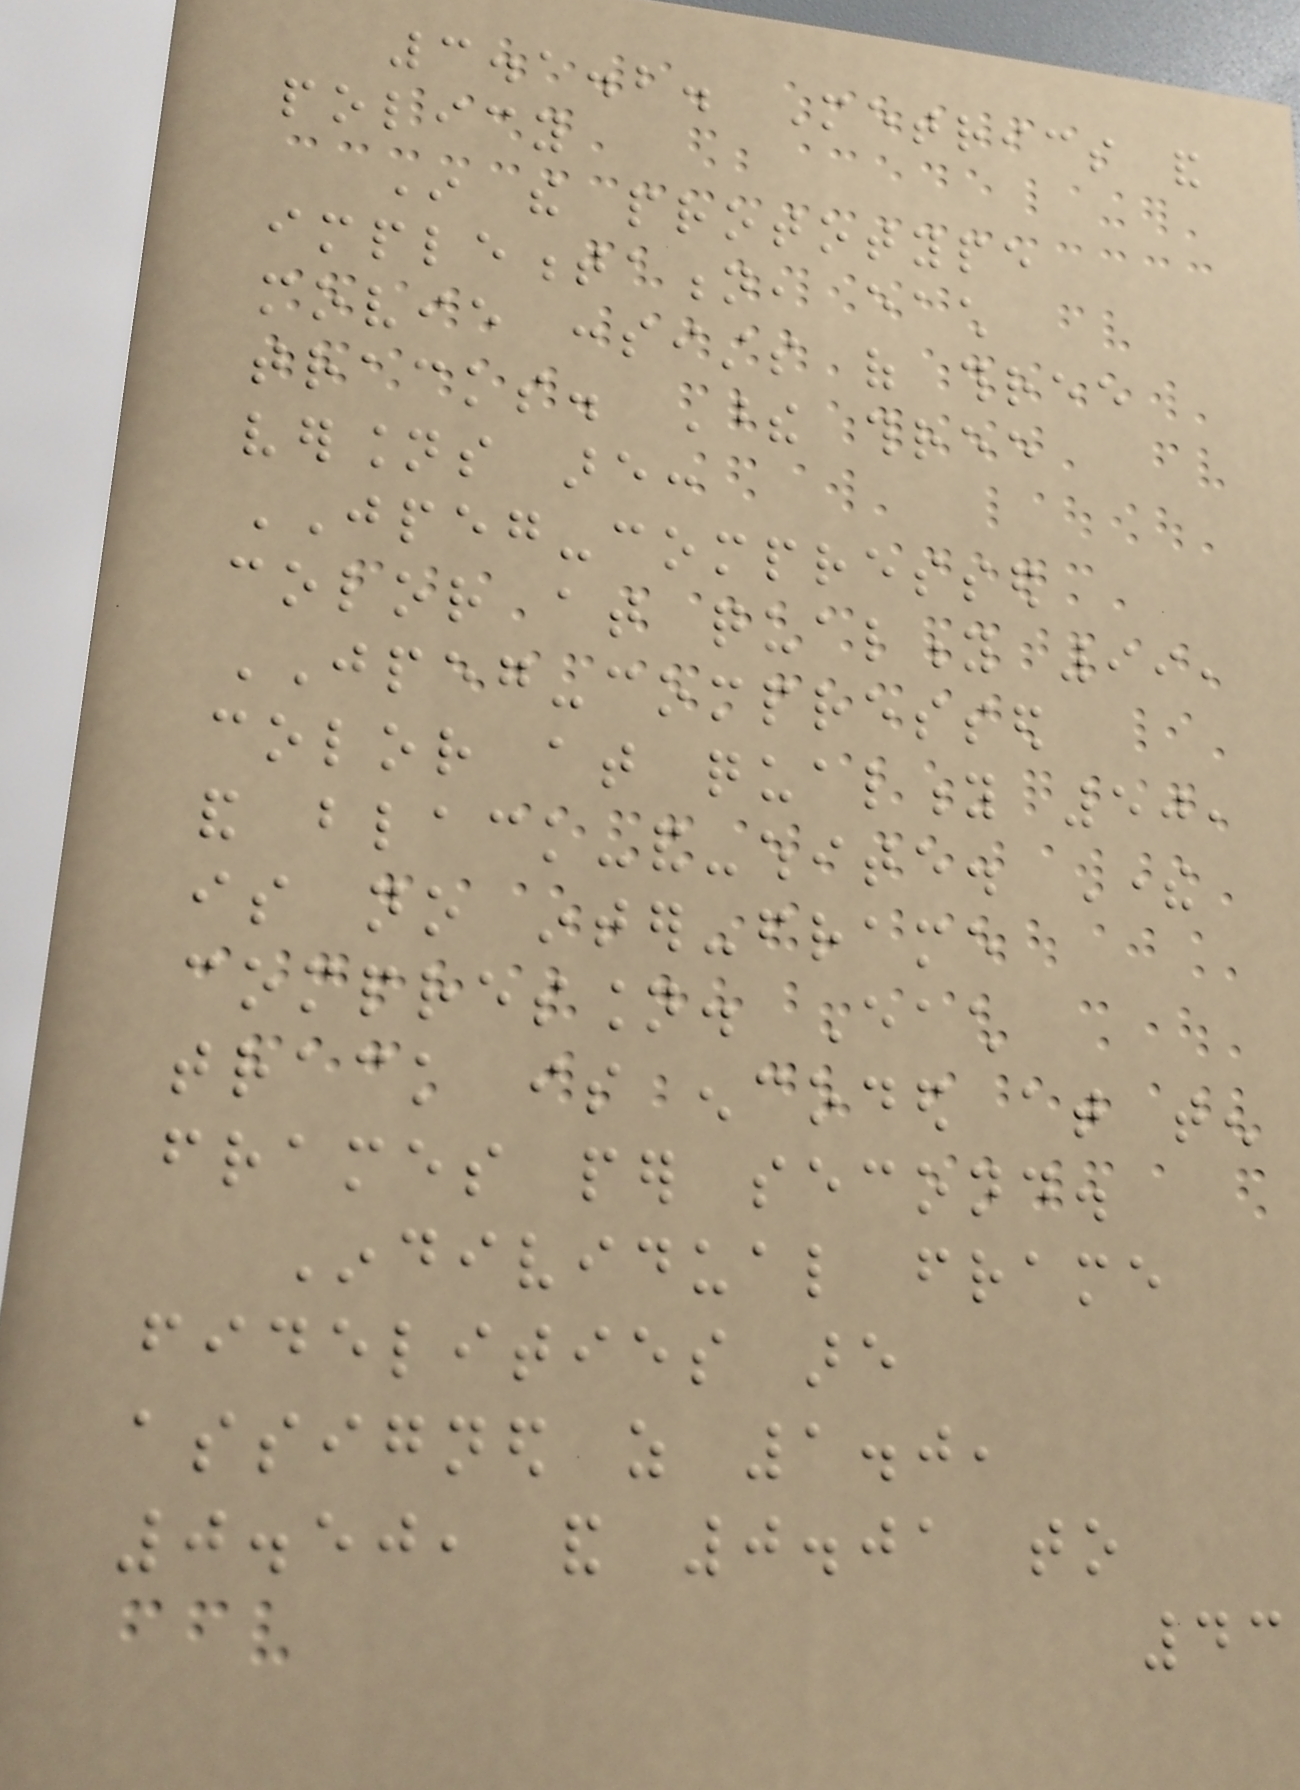3.1.2. Metrics and
policy
In the prototype
implementation, each
movie consists of three
tracks. These three
versions are:
JPEG-compressed
color at quality 99,
JPEG-compressed
color at quality 50,
and black-and-white. There
is no inter-frame
compression. Each
track is encoded at ten
frames per second.
Individual frame
fidelities are
assigned as 1.0,
0.50, and 0.01 to
43
